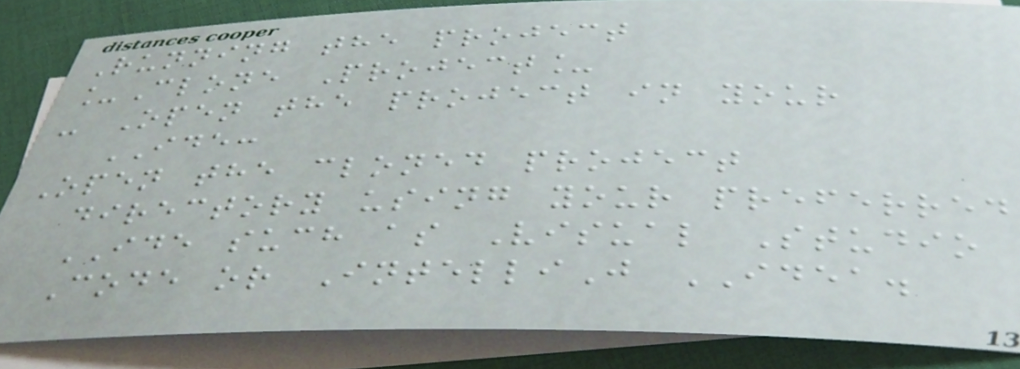Running the project
_Clone Project_
- Open the project in your
IDE:
Open the cloned project
directory using your preferred
IDE such as Visual Studio
Code or IntelliJ IDEA.
